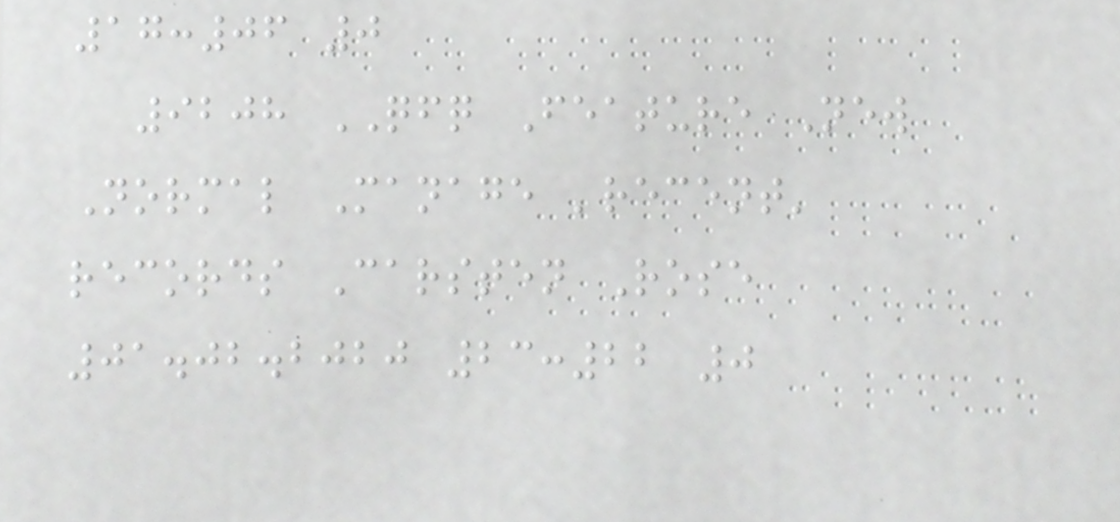17:06 0
9208 QFQ Feature New
Normal Manage 'recent'
records Carsten Rose
01.02.2020 23:22 0
